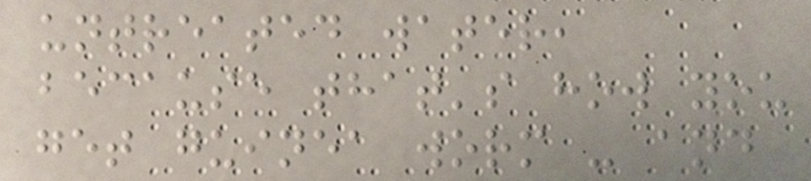untreated water,
because that's how you
get guinea worm - and
